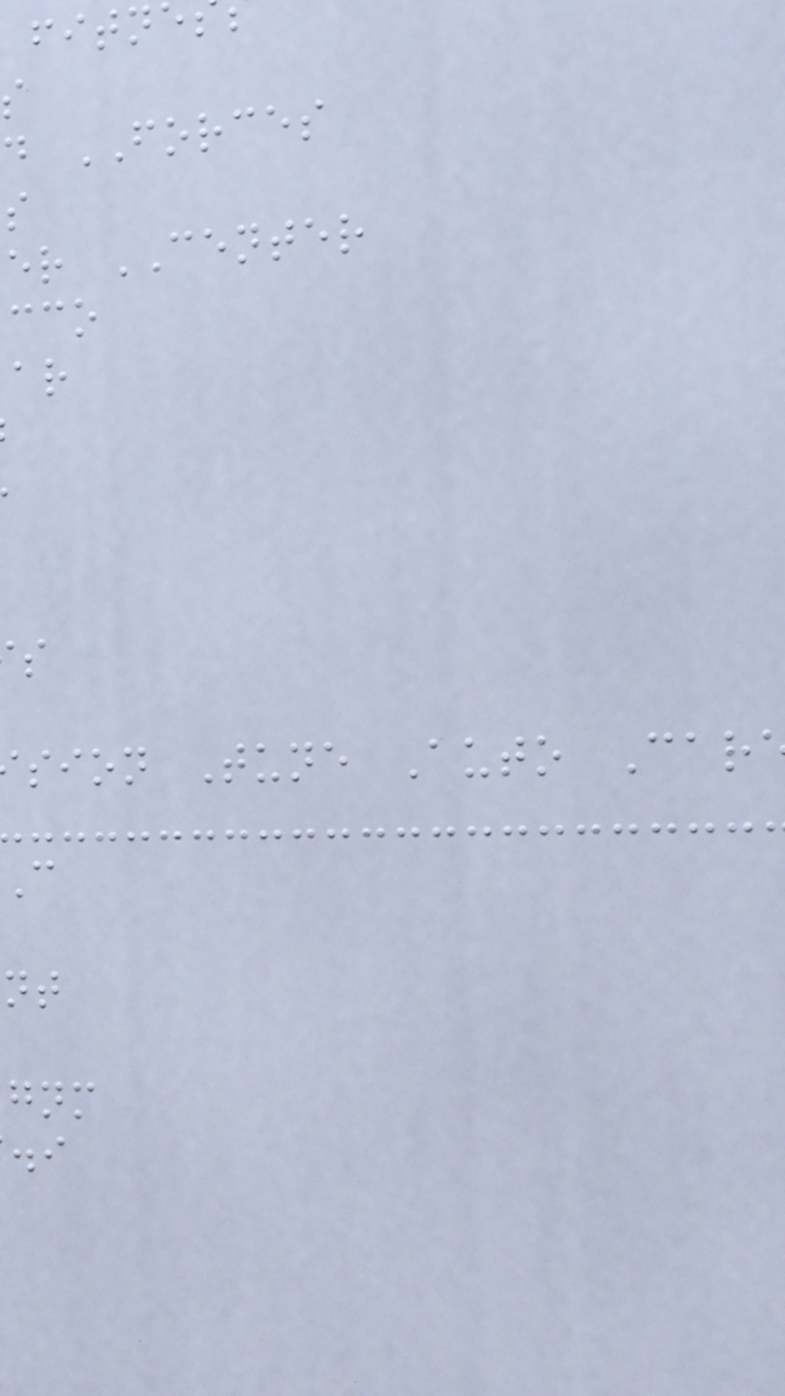fitn
d FORCES
er CENTER
sion Tune Auto Car
